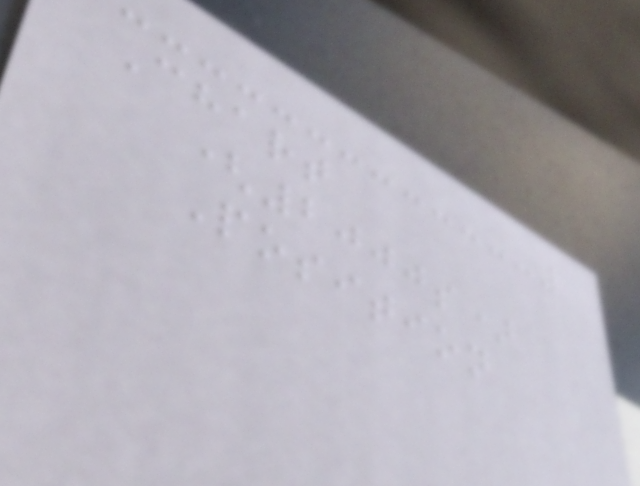Chart
(2000s)
Position
